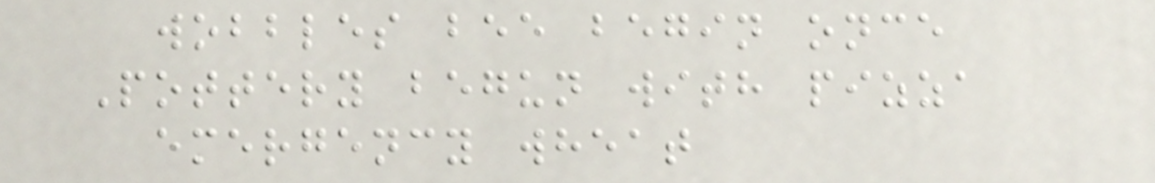wobbles bee begin once
Pottery begun with pizza
emergency wheat
